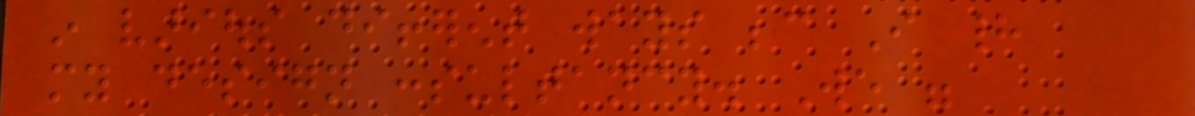in various different ways because I had
my design consultancy. We were
